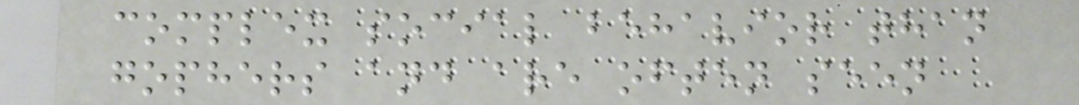complex social behavior than
gophers and are often seen
